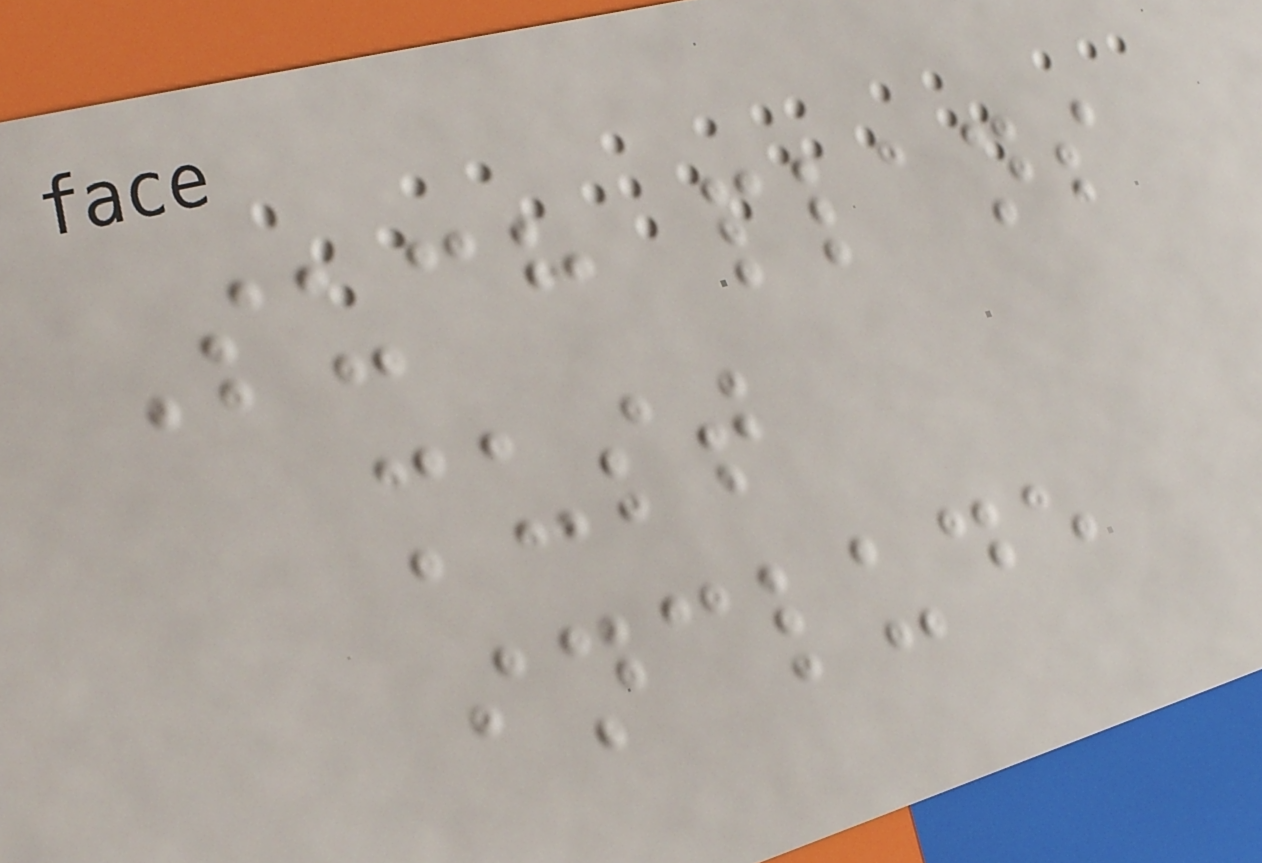Such plans
must
include
